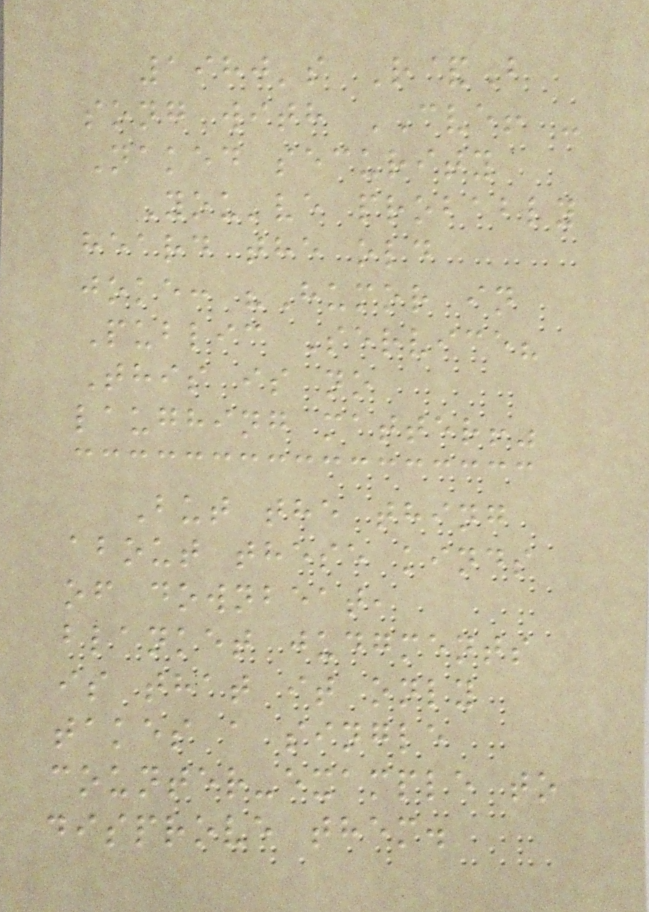1980's R&B
song with CVE! -
Naked security
You've probably
heard the old
joke: "Humor in
Public Service?
This is no
laughing matter!"
But the thing
about these kinds
of downbeat,
blanket judgments
is that it only
takes a single
counter-example to
disprove them.
